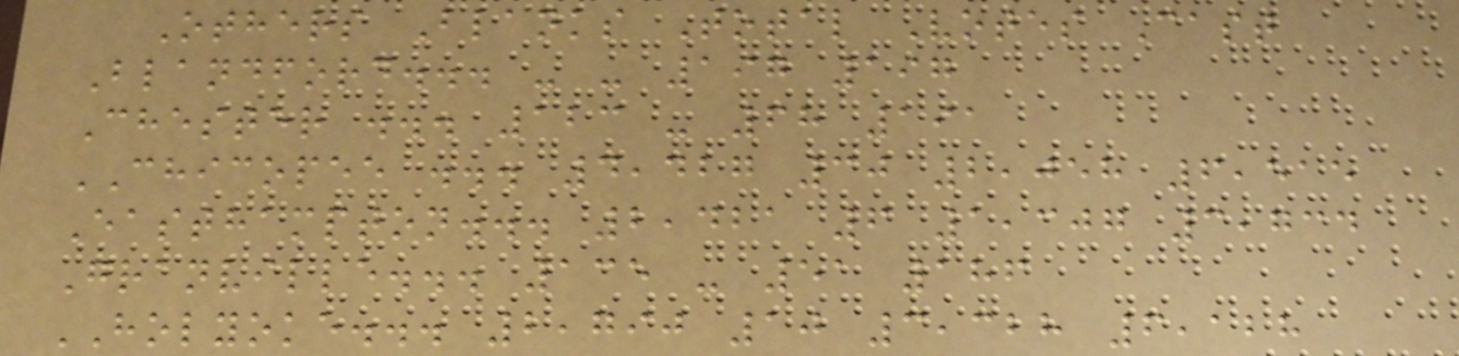Others Blanks Total Votes Cast
Blandford... - - 197 197
Chester ... 123 - 68 191
CHICOPEE ... 4,427 30 2,058 6,515
Easthampton... 2,421 6 1,307 3,734
Granville... 135 - 51 186
HOLYOKE... 2,790 10 3,328 6,128
